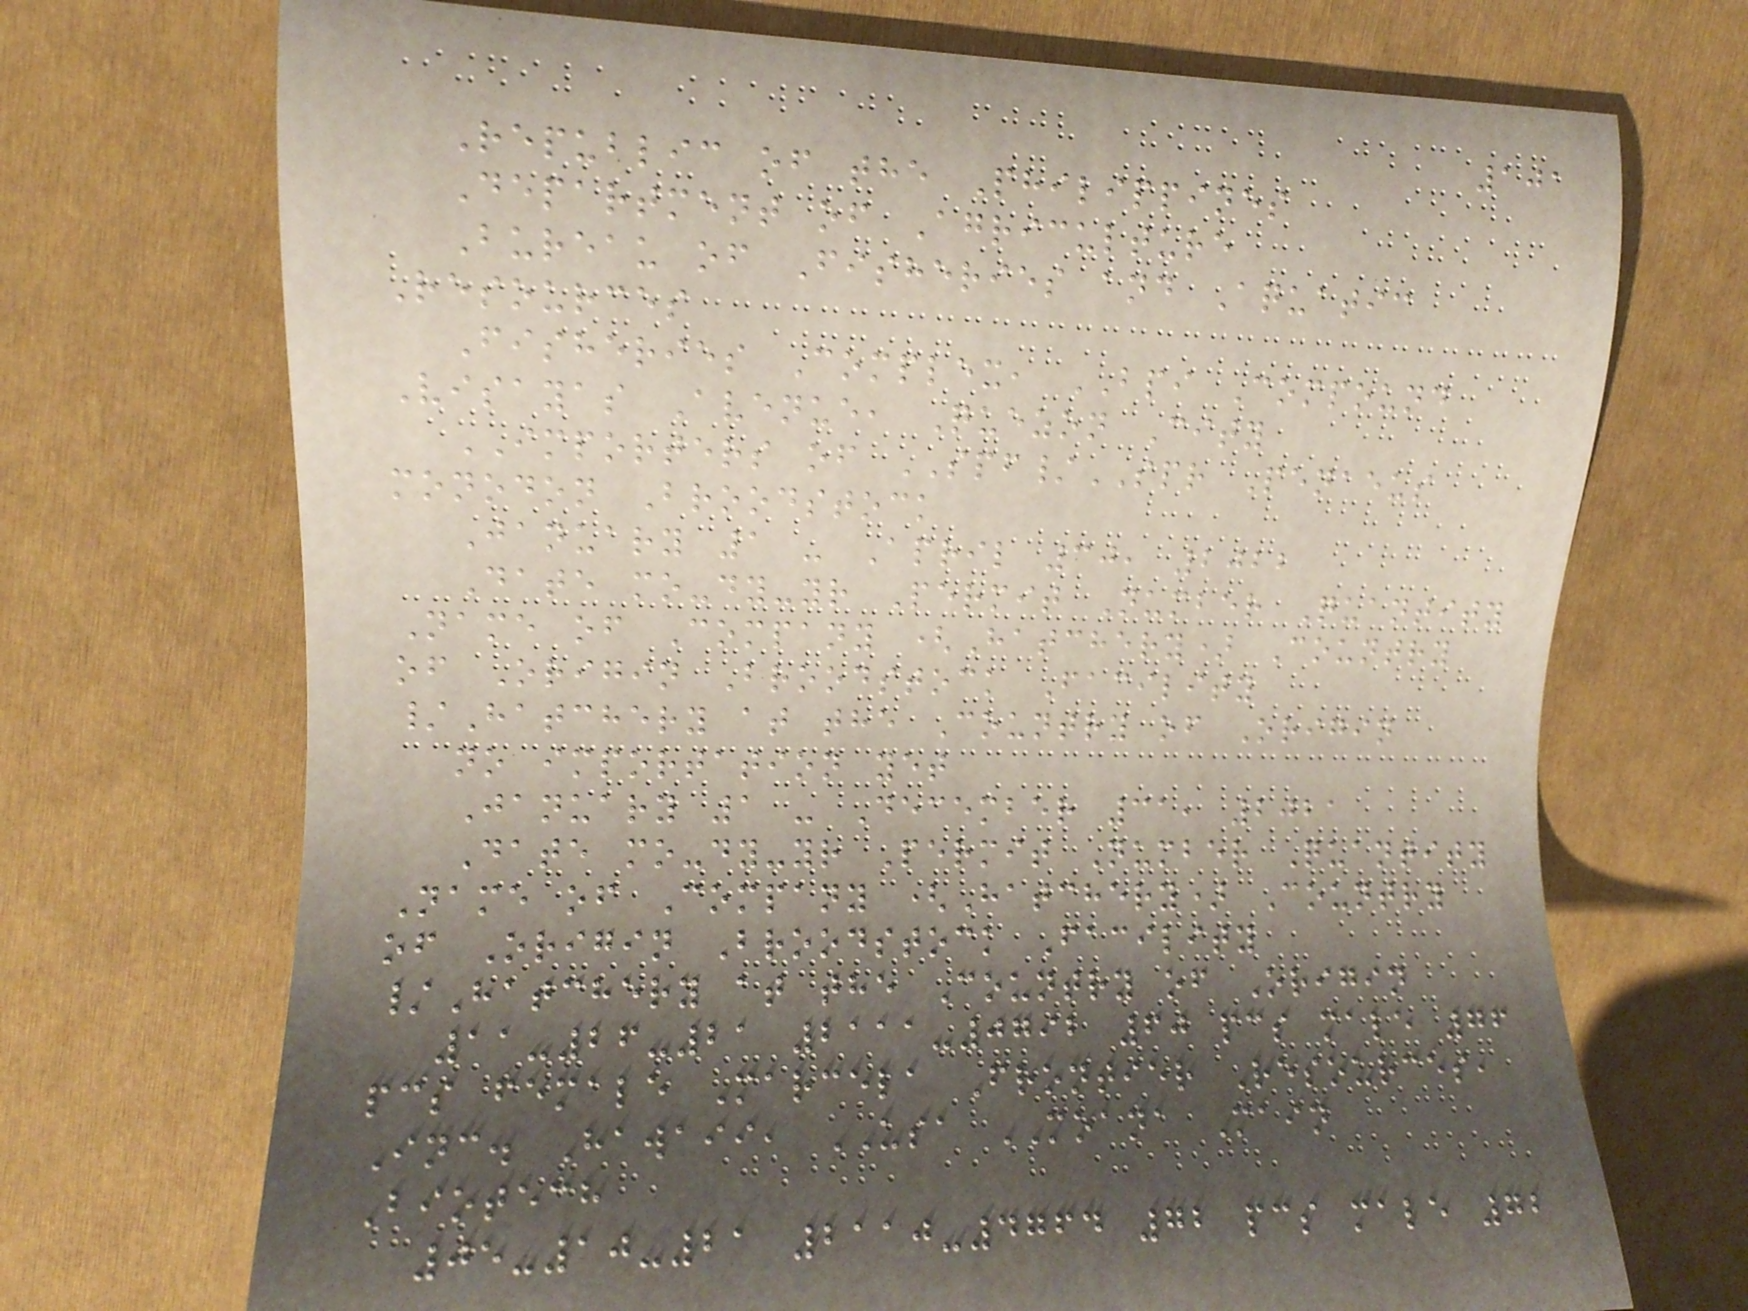101
Republic of the Philippines
Department of Agriculture
Bureau of Fisheries and Aquatic
Resources
Fisheries Complex, BPI Compound
Visayas Avenue, Quezon City
IMPORTERS of SPF/SPR Penaeus
monodon Broodstock
January 1 - April 30, 2022
Date mo-dy-yr Permit Number Quantity
Name of Company (Hatchery) Country
of Origin Broodstock Facility
/Hatchery at the Country of Origin
no importation yet
January 1 - December 31, 2021
Date mo-dy-yr Permit Number Quantity
Name of Company (Hatchery) Country
of Origin Broodstock Facility
/Hatchery at the Country of Origin
11-26-21 2111-0792 60 pcs male 76
pcs female Marcela Frontier Resources,
Inc. Hawaii, USA MOANA Main
Biotech
05-10-21 2110-4764 72 pcs male 72
